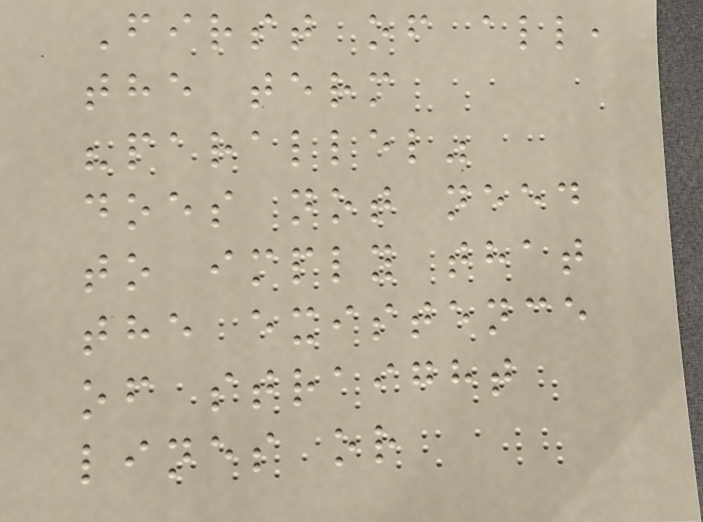First of all,
the term
"parallel"
does not need
to imply that
the existence
of straight
lines or
